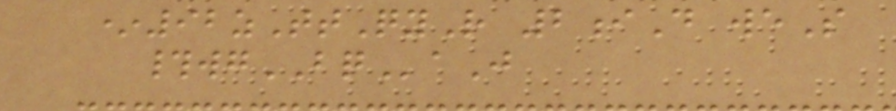*92zTtQyR 2iD weS
#wgBQaJ
